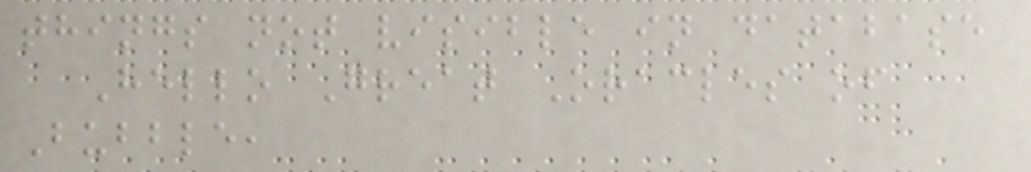things not visible in database
Hello Great Oracles of
Bubble,
